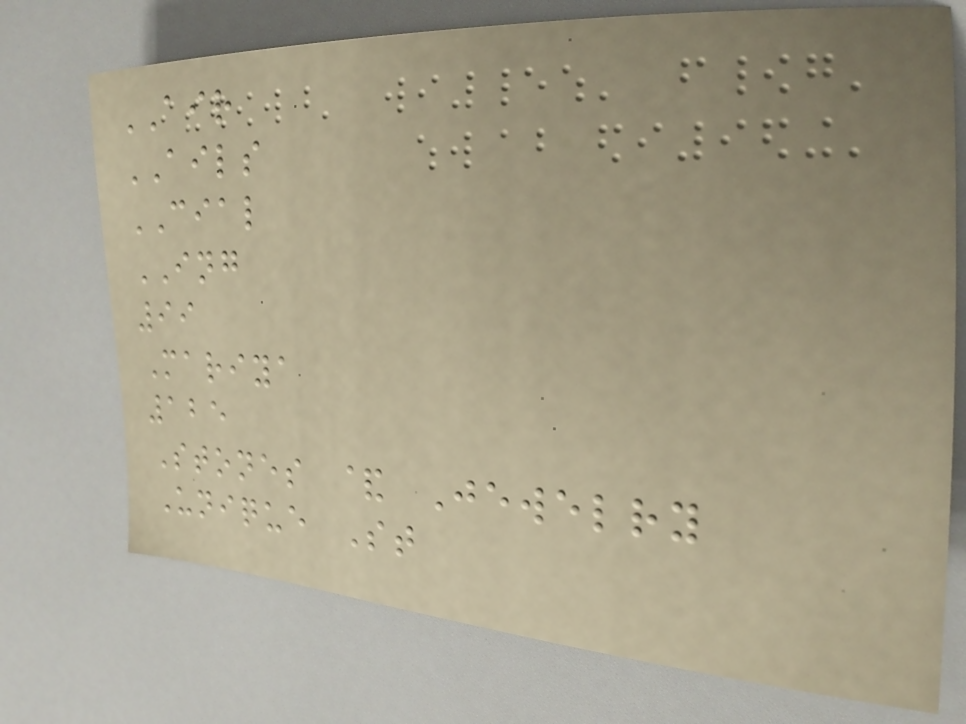AIR
AILS
CIAL
ING
99
Mariya
125
Stones & Jewelry
Unique St
